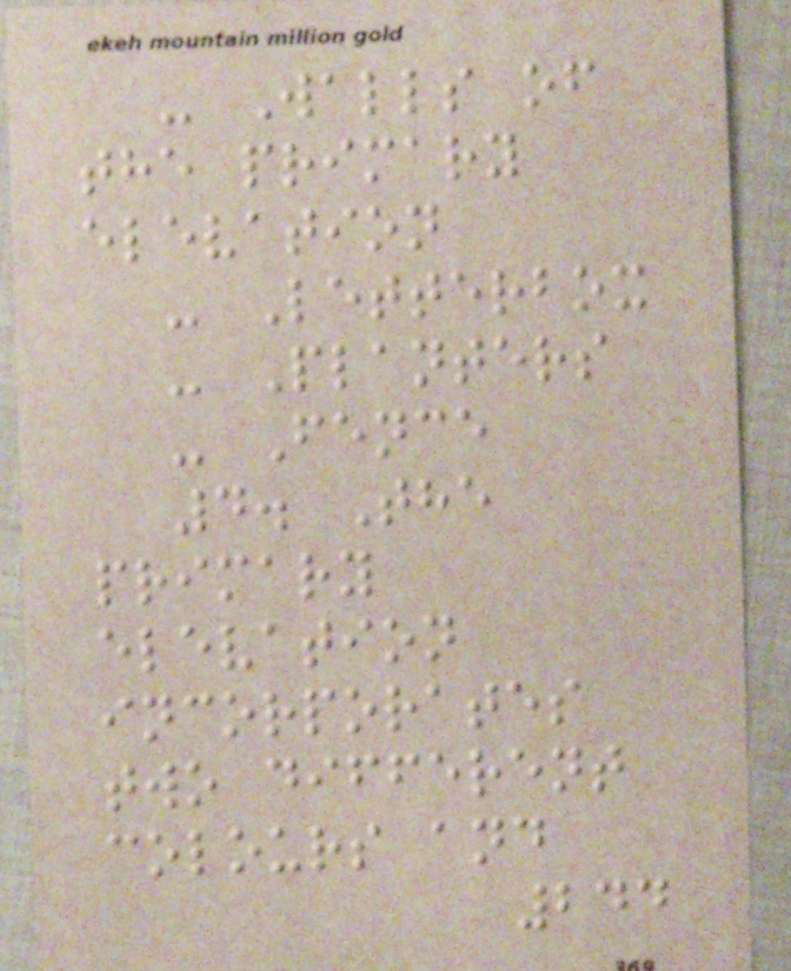- Walls of
the primary
elevation
- Letterbox
- Planters
- Fence
4. The
primary
elevation
incorporates
two different
colours and
244
